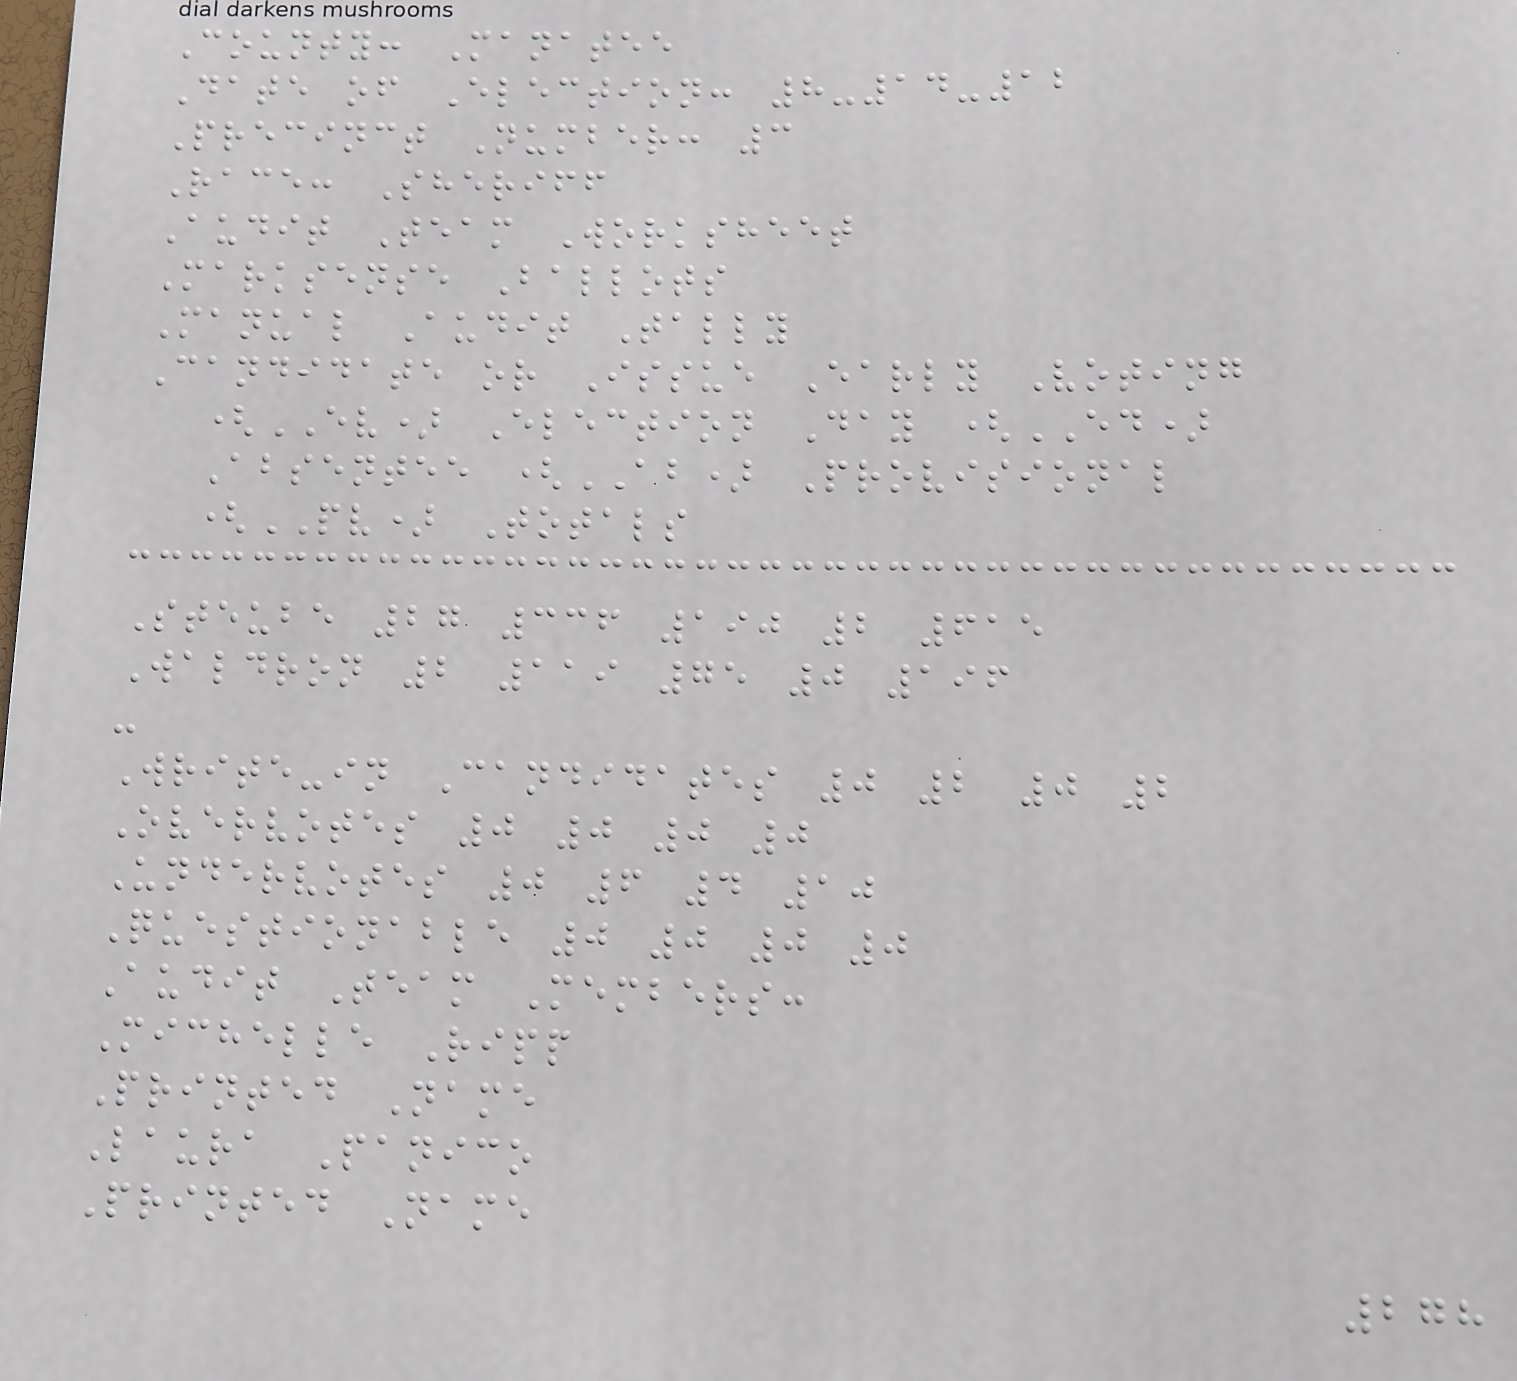County: Manatee
Date of Election: 8-14-12
Precinct Number: 3
Race: Sheriff
Audit Team Worksheet
Marksense Ballots
Manual Audit Tally
Candidate or Issue Early Voting
(EV) Election Day (ED)
Absentee (AB) Provisional
(PV) Totals
Steube 27 336 190 2 615
Waldron 2 119 75 0 196
-
Write-in Candidates 0 2 0 2
Overvotes 0 0 0 0
Undervotes 0 6 4 10
Questionable 0 0 0 0
Audit Team Members:
Michelle Ripp
Printed Name
Laura Panico
Printed Name
278
